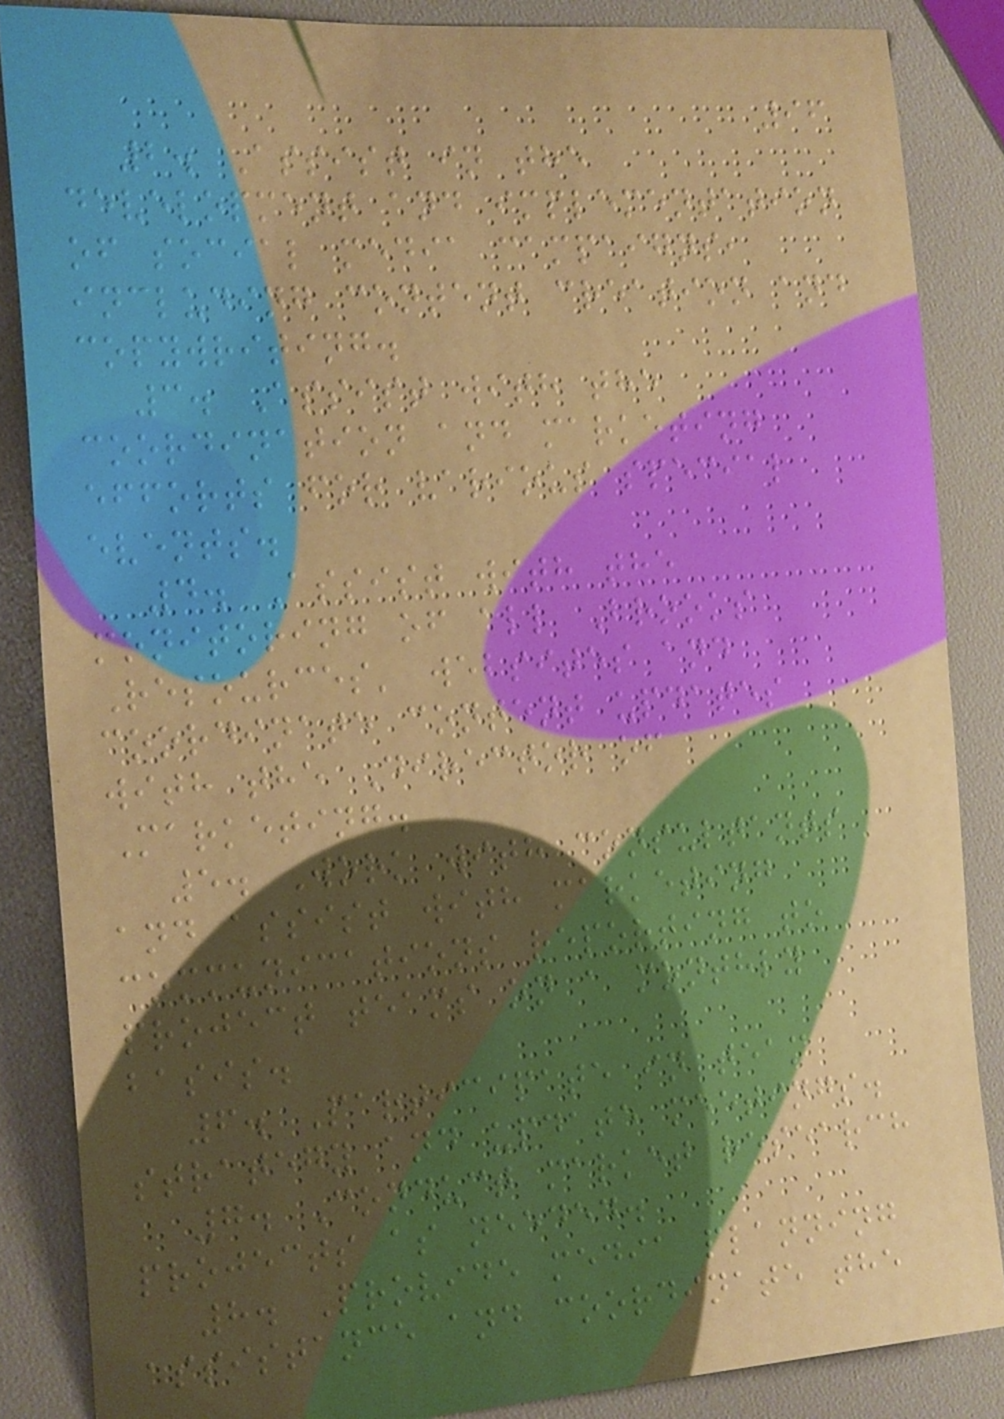96
2. Assist in the
development and implementation
of social media campaigns,
including content creation and
copywriting.
3. Assist with the
coordination and marketing
efforts for various special
events.
4. Assist with the
monitoring of all Brooks
Resources' websites and
coordinate content updates
with the Director of
Marketing.
5. Work with consultants
and assist with marketing
communications reporting to
project teams on a monthly
basis.
6. Participate in team
strategy and update meetings.
7. Conduct market research
projects as needed.
8. Provide media planning
assistance and coordinate the
